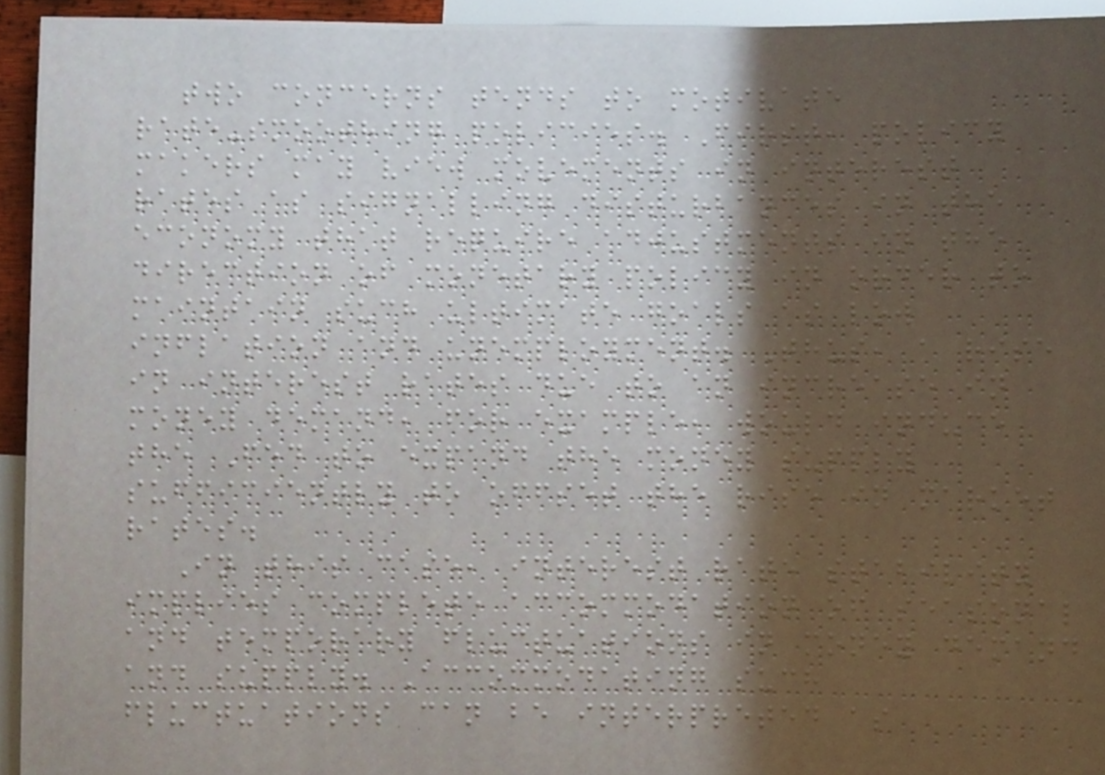two concerns tends to motivate
rate-smoothing policies. First, policy
makers may view movements in interest
rates as signalling disturbances in the
economy that require adjustments in the
direction of monetary policy in order to
maintain such ultimate goals as low
inflation and unemployment. Thus, a rise
in interest rates due to an increase in
money demand, for example, would induce
the Fed to expand the money supply
sufficiently to offset the rise in market
rates.
In this case, interest rate stability
implies complete accommodation of seasonal
and temporary fluctuations in money demand
and supply. Accommodating such
fluctuations can be interpreted as
